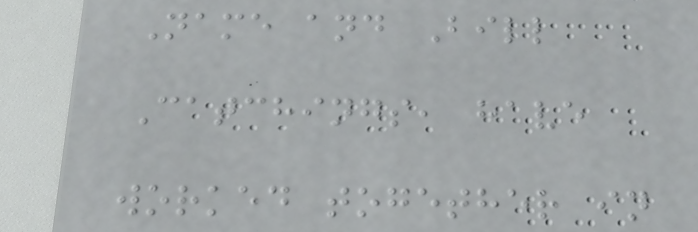Name and Bill
Catchings, have
worked together in
